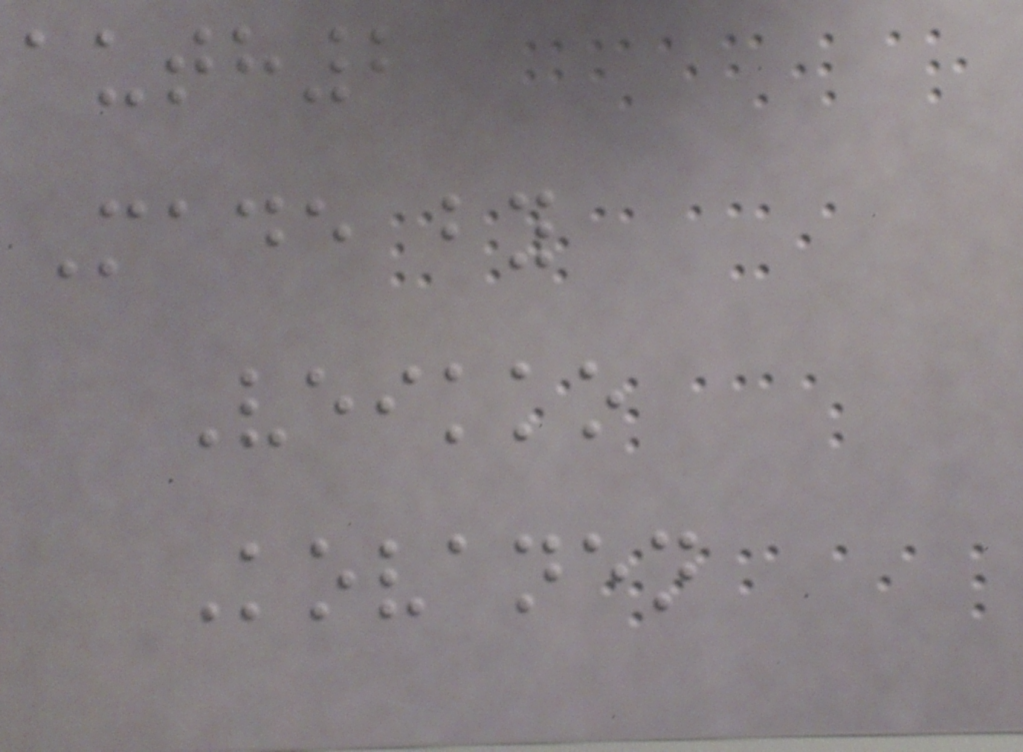auth2
Made by
Veikko
Kovanen
